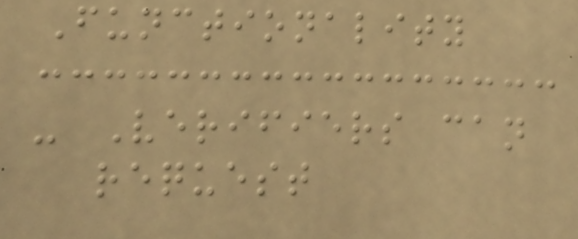Functionality
- Verifiers can
request
